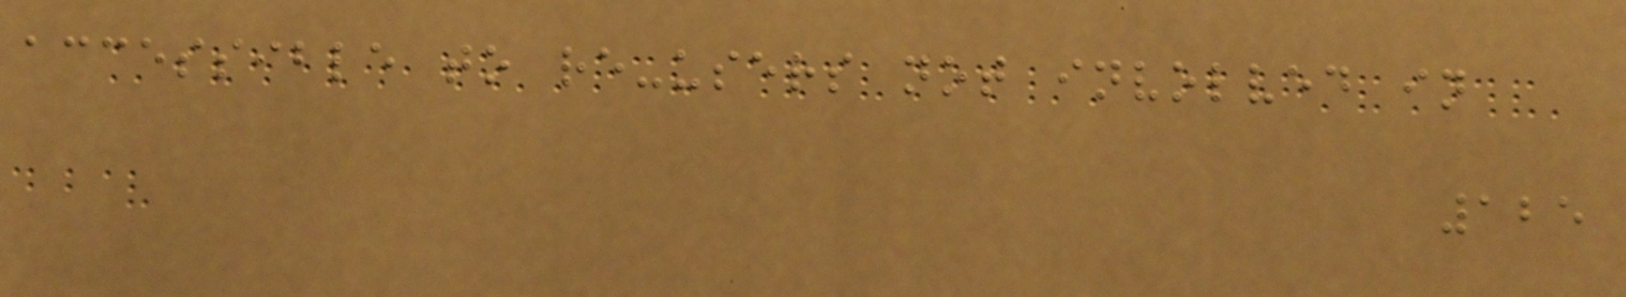accessible to re-users not involved in
125
